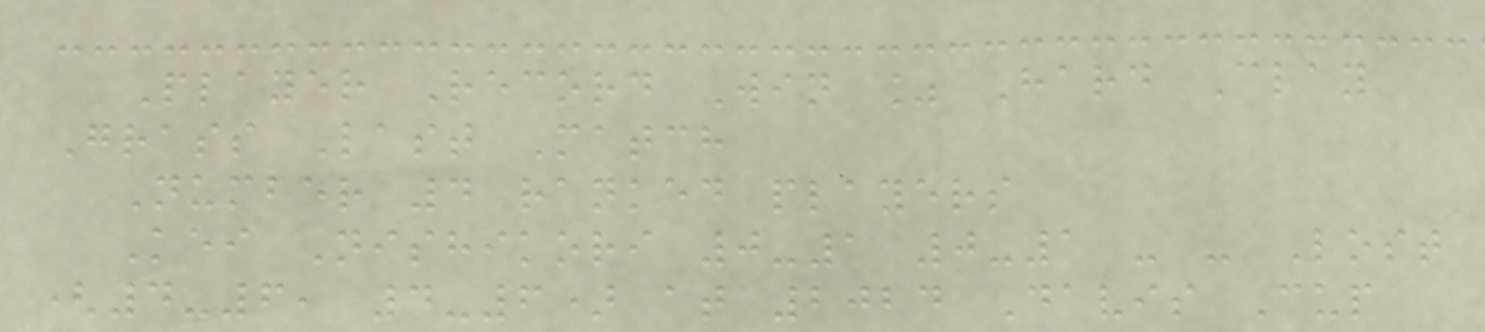Player Record Win % Hard Clay
Grass Last Match
Number 4 ranked players
Kei Nishikori 0-1 0-1 - - Lost
(4-6, 4-6) at 2024 Davis Cup
